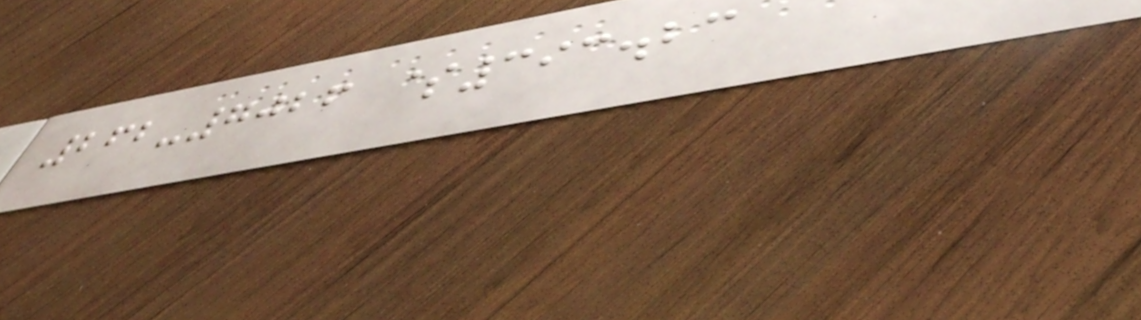262-7026 $393.23
